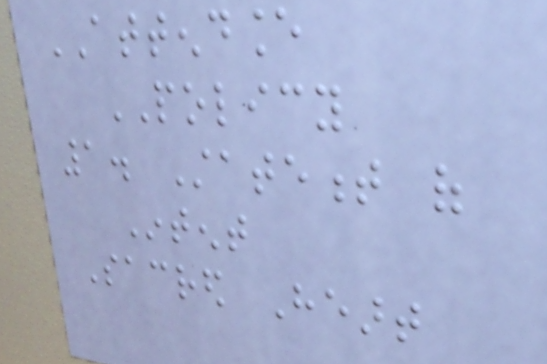ATTENDANCE
POLICY
1. Statement of
Intent
Sacred Heart
